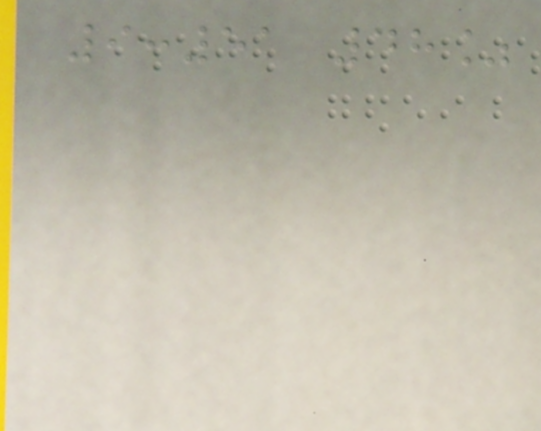9:51 48%
